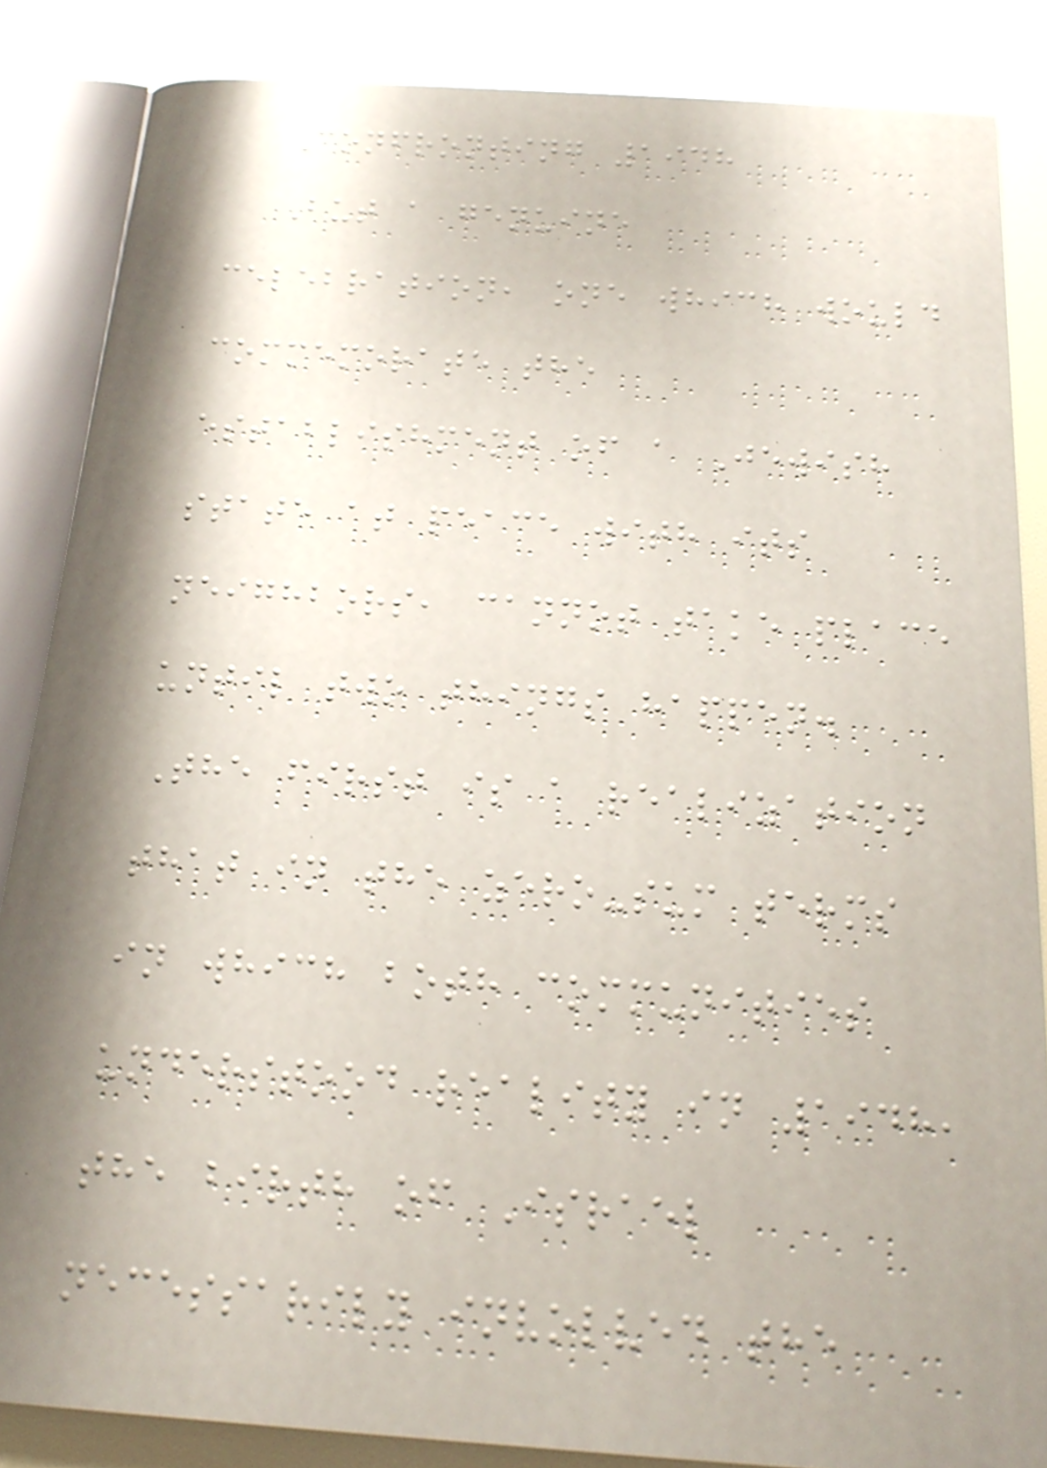Confronting 1948
But a genuine
celebration, one which would
commemorate the
establishment of a Jewish
state at peace with its
neighbors, cannot take place
until two things happen.
The first is a realization
that in the zero-sum terms
in which both communities
understood reality in 1948,
the birth of Israel
necessarily involved the
